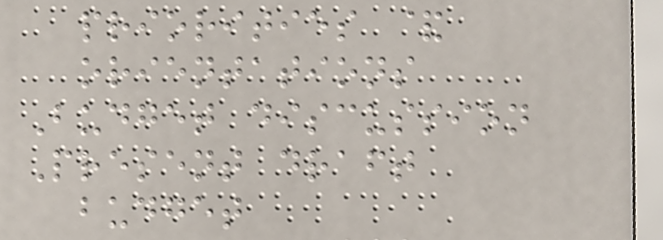priorities &
orientations
Budget discussion
Present draft
budget
